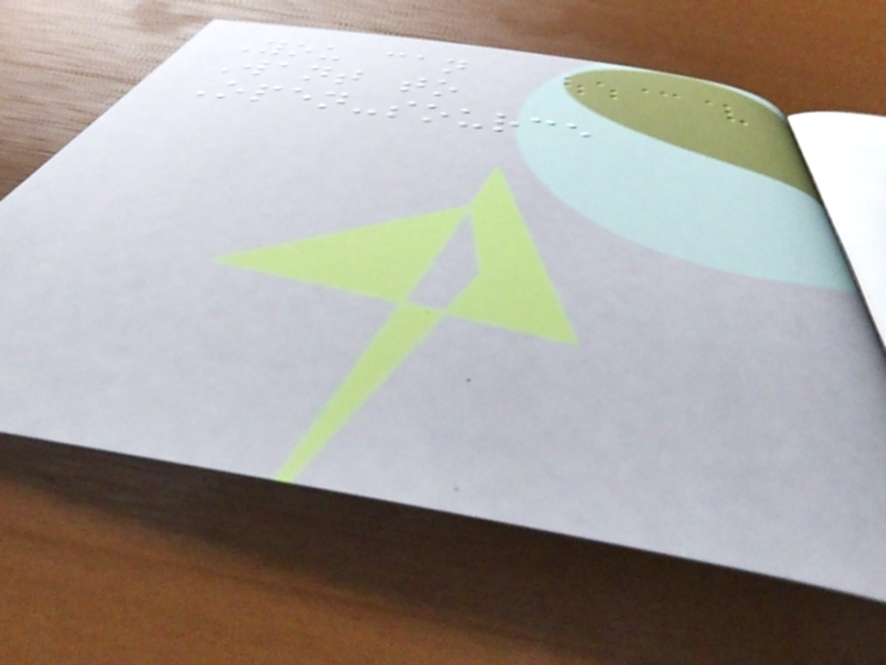You can
Want to
Open-source
